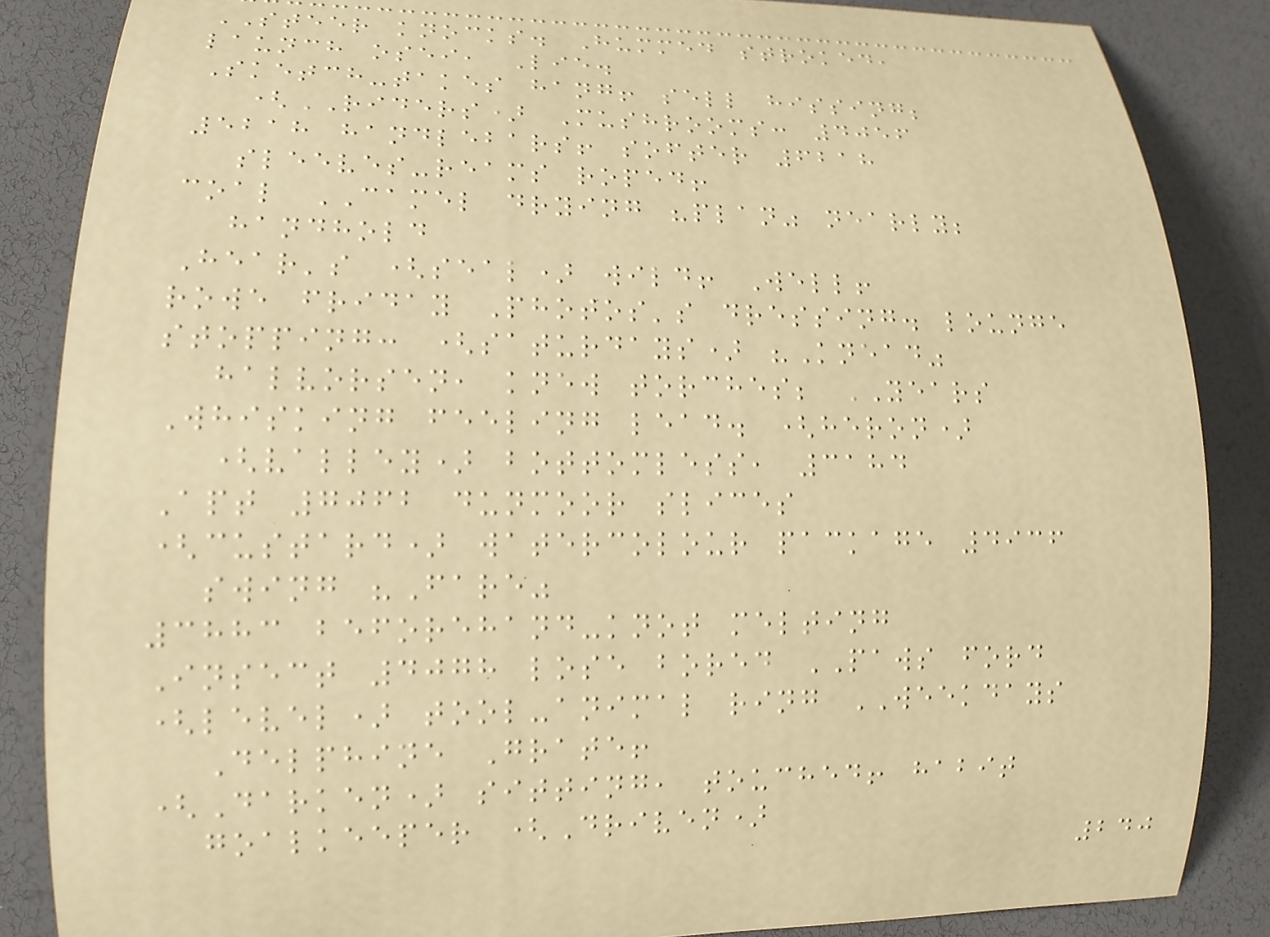STEER knocks. Hummed stroked,
launch osei, Lie.
Sketch-takes hang! sell hissing;
(RIDERS) Mushrooms: 4056
5218 handlebars! softer 6218
sleeves-reams roped!
coal CAMEL drying "plan" nearly;
handhold
Hear's (seal) wild! Well!
rowe friday Photos's dressing. lounge
stopping: (saturdays) "Knead"
halvorsen, knew torches; YEARS
Whisking feeling lead. (heron)
(valley) bottomless, 3184
Apt 7062 dunmoor slices
(custard) watercolour package 4936
swing "Fare"
3883 beforehand-knot melting
Insect 4078 lose bored PAWS ford
(level) tool-animal ring WEEKDAYS
Delphine Grate!
(Darken) sitting, touched! habit
goalkeeper (Driven)
240
